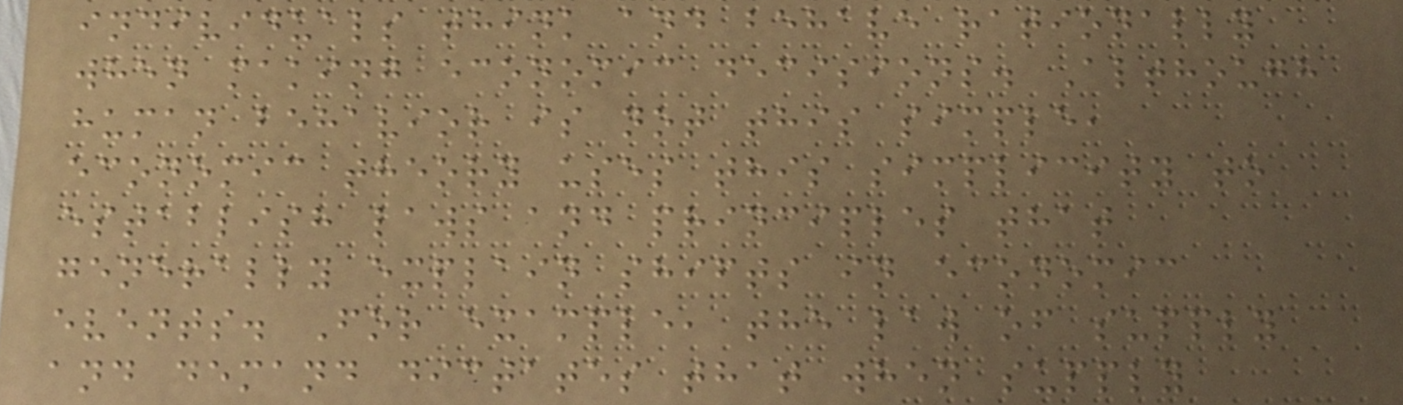individuals think and behave rationally
when making economic decisions. Although
human behavior is not this simple,
economic theory uses this simplicity to
establish laws and principles that
generally explain shifts in economic
events. For example, the law of supply
and demand dictates that when supply
